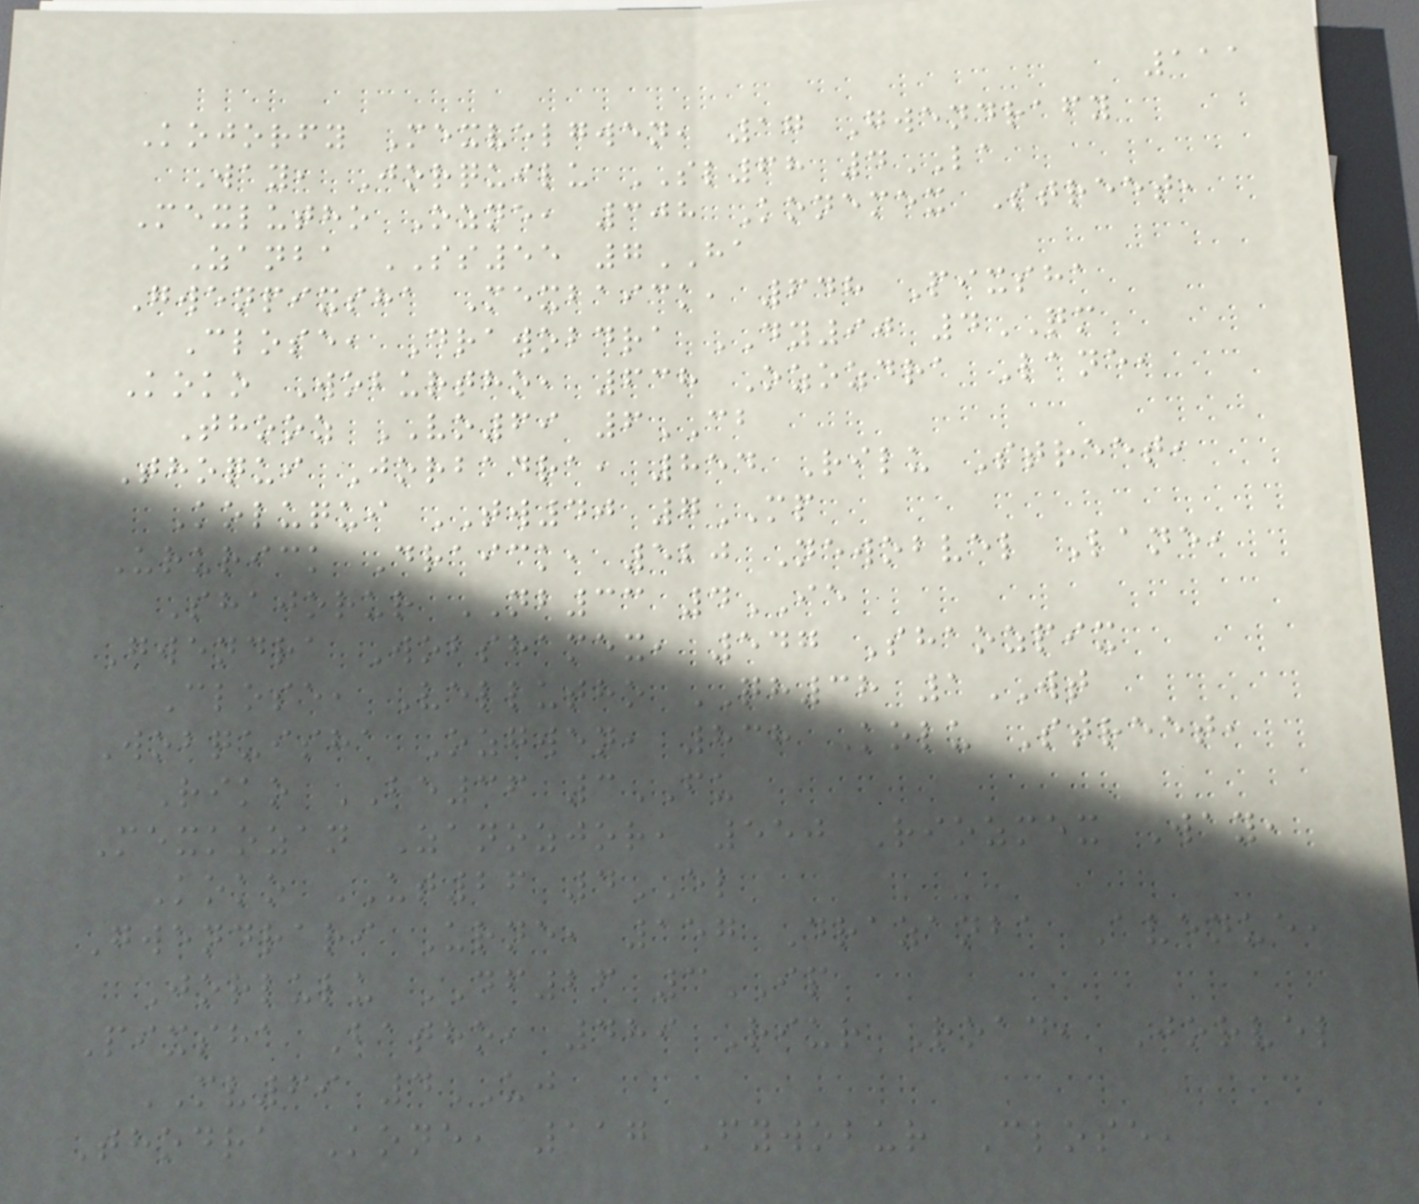111
Kojorfy Mexvelgwen, 17 Gwendrafy
Way, Jorquilu SL68 4LA
Mexlutho Ozne, 308 Konemex Street,
Zanba SS55 7HA
Gwenpixsha Mexbaick, 648 Pixsha
Close, Drawobdra DY90 4QM
Koko Woburtho, 638 Ozozdra Lane,
Thooz VO69 6CB
Thoqui Jorbadra, 854 Rilu Street,
Koluqui TW40 7MP
Ururick Draick, 520 Newobvel Lane,
Shajorur NB33 4IE
Gwendra Wobshamex, 547 Shaozpix
Close, Vellutho QH38 1WT
Wobquisha Ozgwen, 838 Kolu Street,
Riko BE36 3FU
Mexkozan Zanozjor, 550 Riozmex Way,
Koko UT26 4EL
Gwendrari Urne, 157 Drazanba Avenue,
Jorlulu DF26 3IP
Pixsha Batho, 489 Riur Road, Jorvel
MV69 4UJ
Thodra Kone, 117 Fywobur Close,
